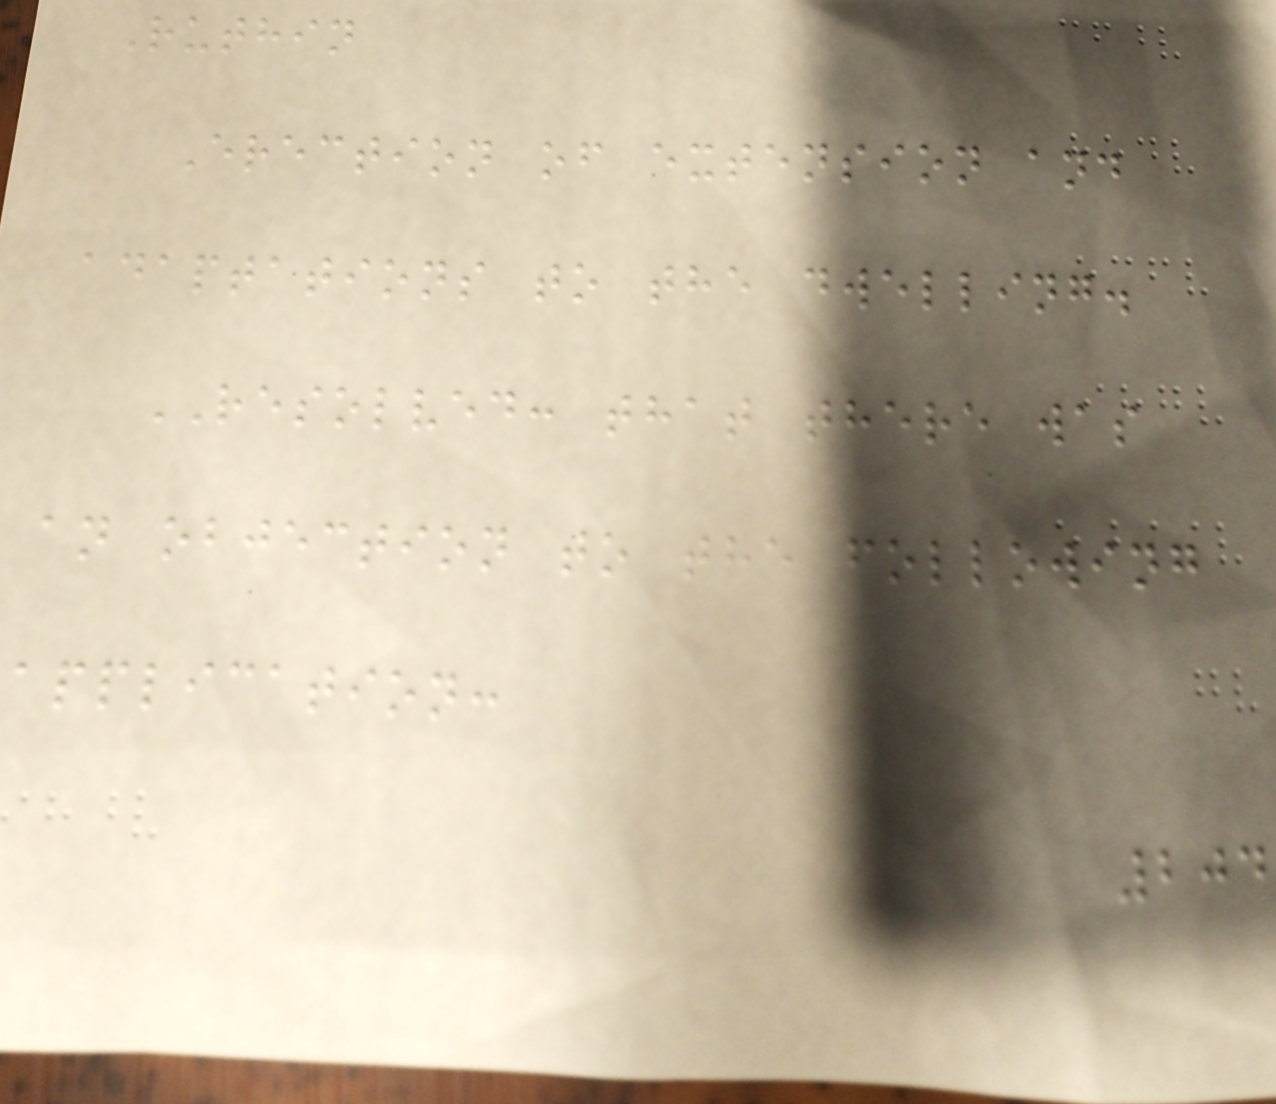Ruthin
Erection of extension and
adaptations to the dwelling.
RESOLVED: that there was
an objection to the following
application:
204
